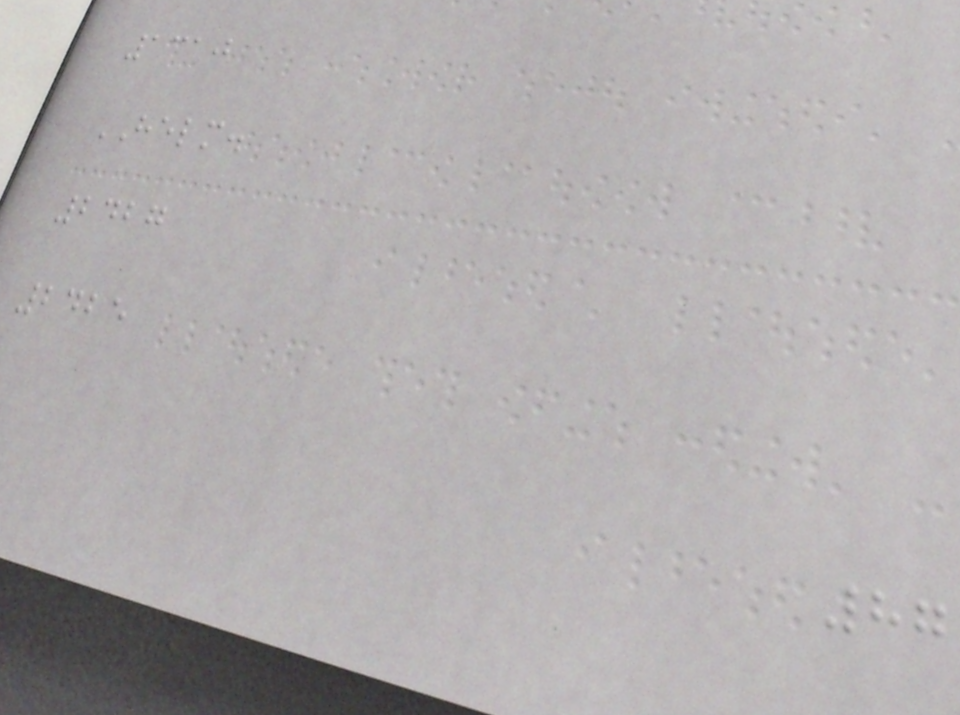1310
HELM.
2427
2425
87
